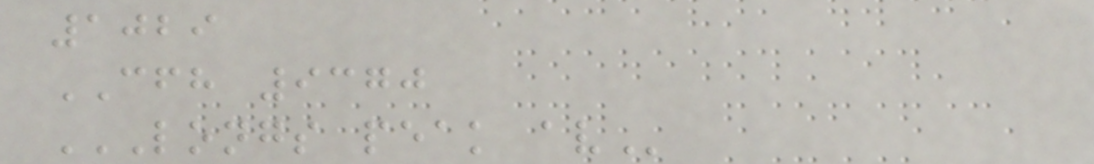1029
CFH 9370
LONGS PEAK AV
